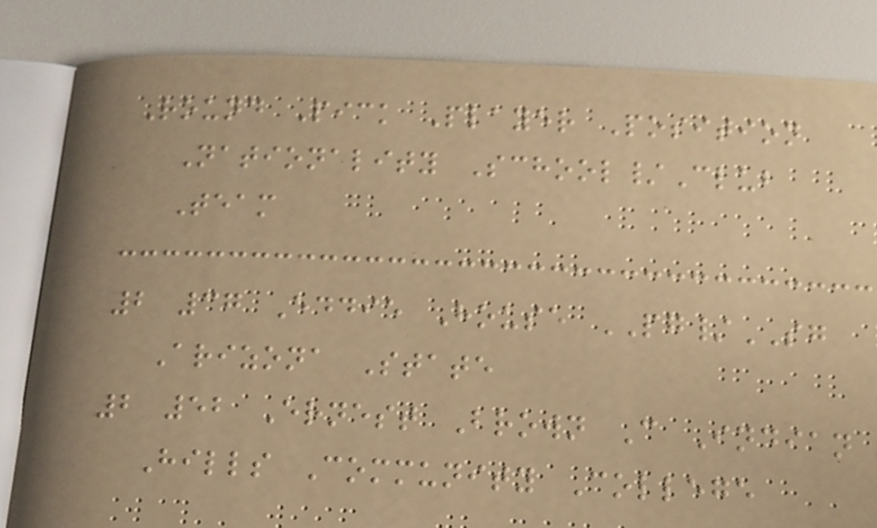Round Pick Player Position
Nationality School/Club
Team
2 37 Eddie House PG/SG
Arizona State
2 52 Ernest Brown C Indian
Hills Community College
